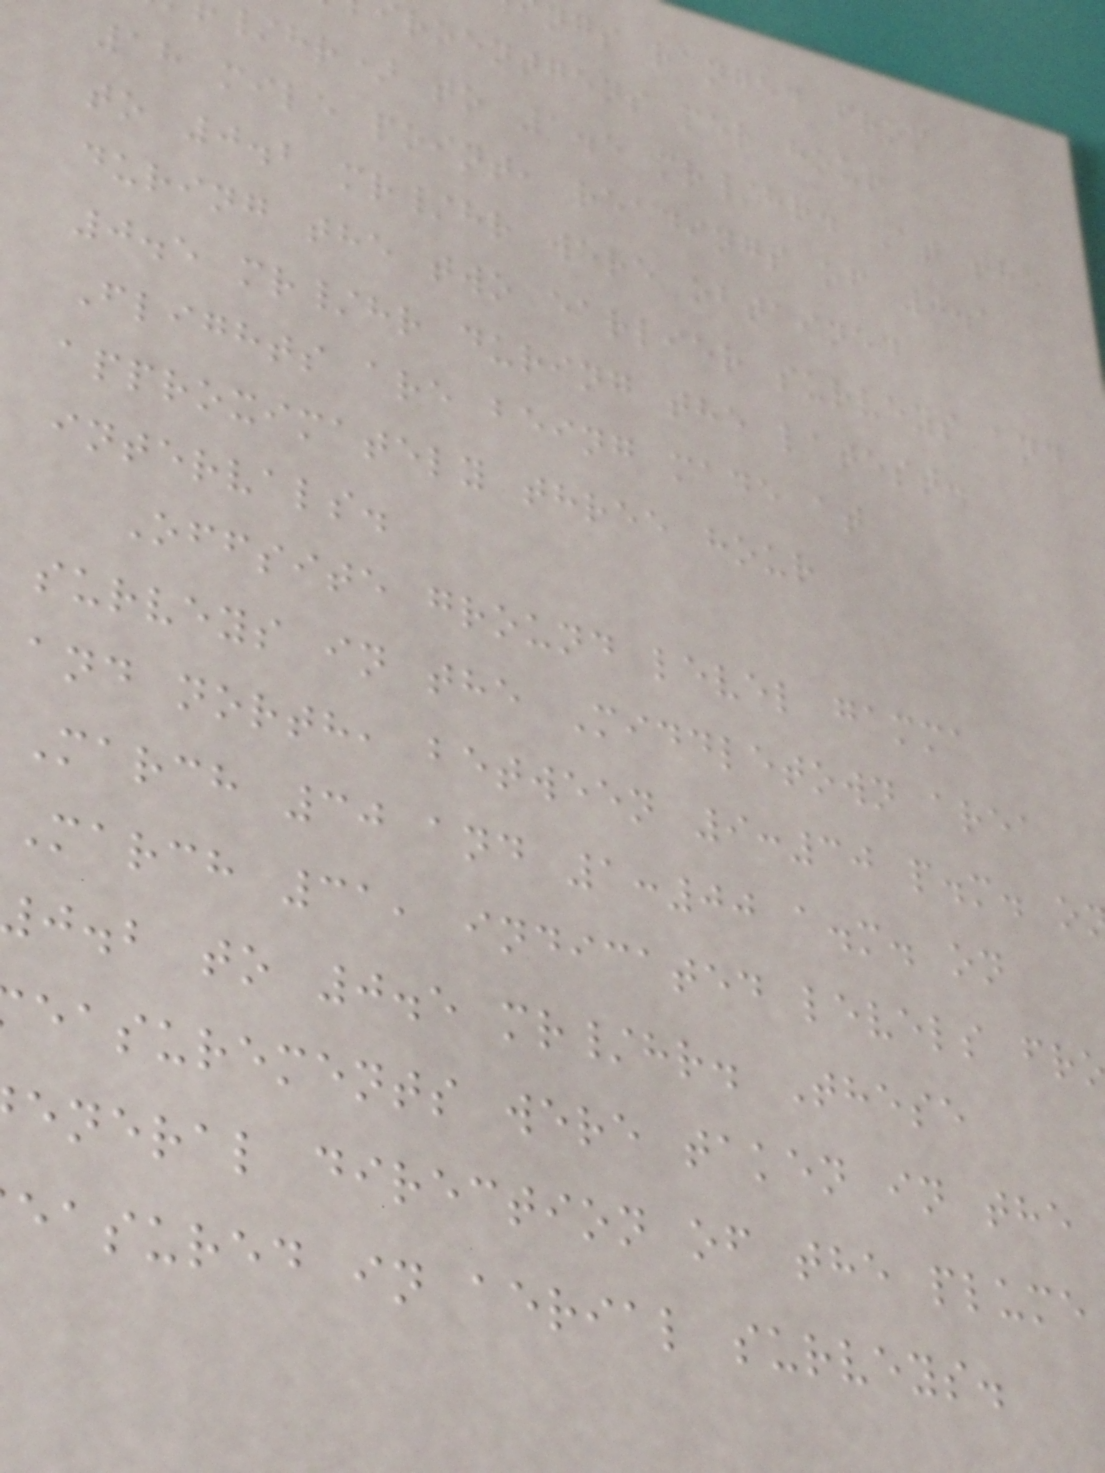ngs ranged from
roentgens per hour
/hr) to 1.5 mr/hr. At the
18 mile point, readings of 0.1
to 0.2 mr/hr were obtained
during the two earlier surveys and
0.5 mr/hr during the latest.
Flights are being made at
approximately three hour
intervals.
Offsite ground level gamma
surveys in the Middletown area
and north, between 9:30 p.m. o
March 30 and 1:00 a.m. on
March 31, indicated levels fr
j.b to 0.5 mr/hr. These
easurements were taken in the
eneral direction of the plume
easured in aerial surveys.
